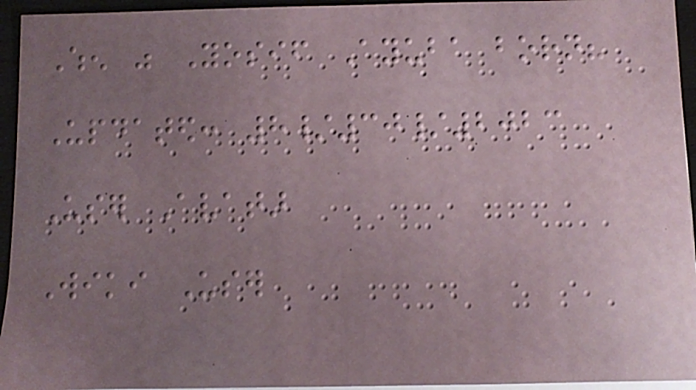When was Yosif Ayuba born?
Updated: 8/30/2023
User Avatar
Wiki User
